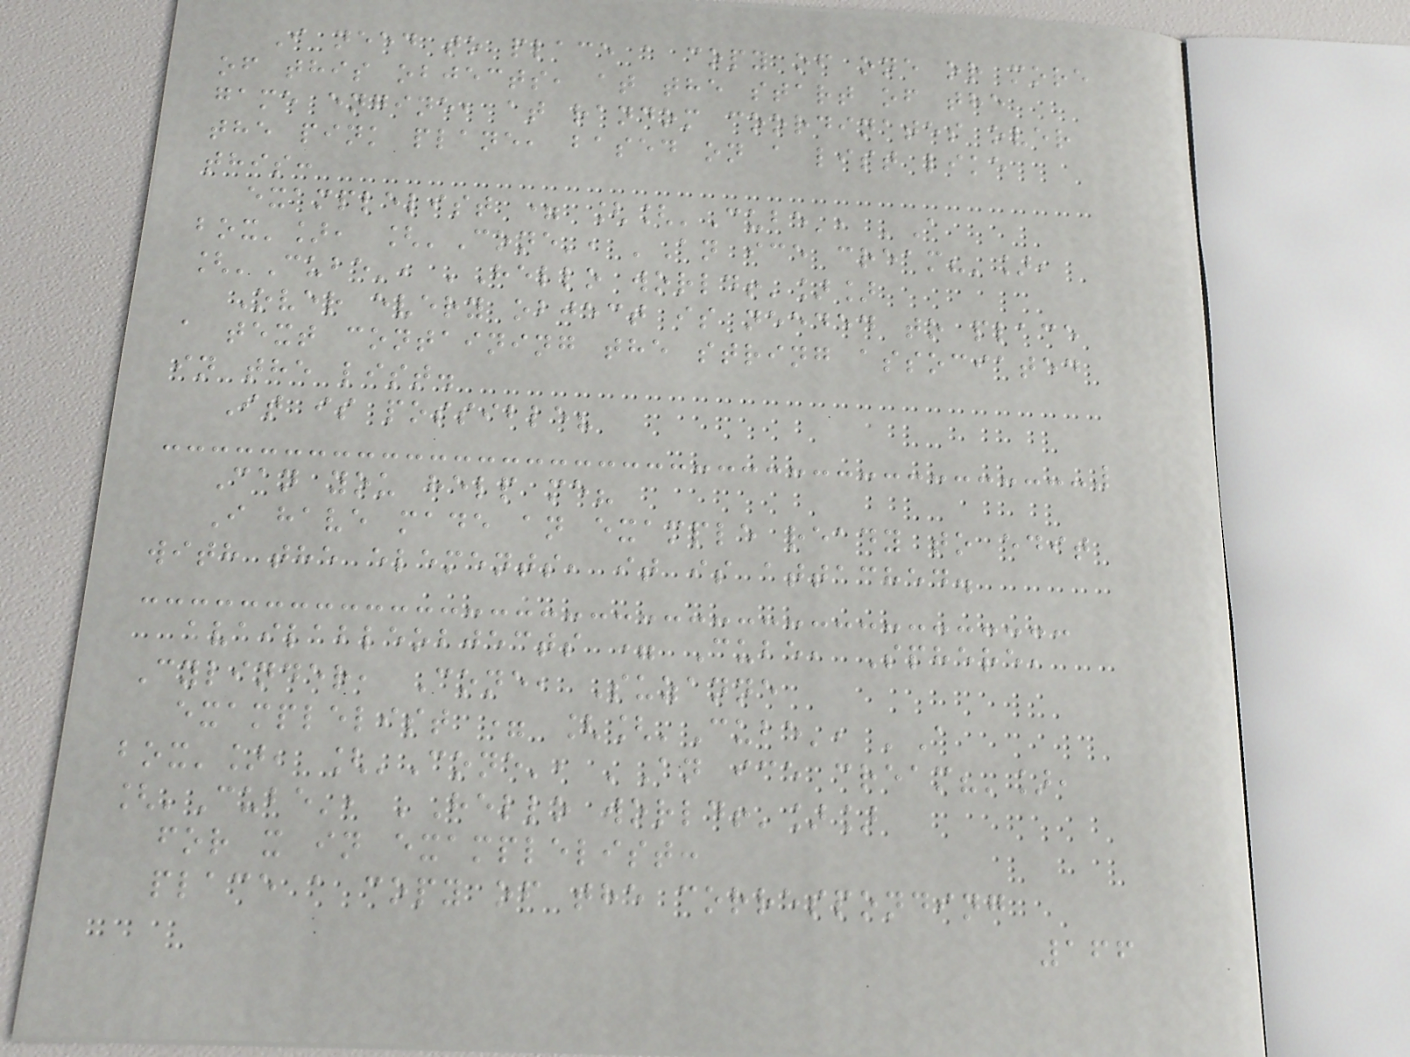I need to place a copy of one or more
of this objects, at the start of the
game engine, at random coordinates over
the pink plane, based on a list like
this:
examplelist = [['Cube', 'A
box'], ['Cone', 'An ice cream?'],
['Cube', 'Hello world!']]
Over every object is needed to place
a text containing the string associated
in the list.
It is possible?
Can you help me?
I have made an example ready to edit
with the elements, it is attached.
availableobjects = Cube, Sphere,
Cylinder, Cone, Suzanne
examplelist = [['Cube', 'A
box'], ['Cone', 'An ice cream?'],
['Cube', 'Hello world!']]
for x in examplelist:
place a copy of the corresponding
166
